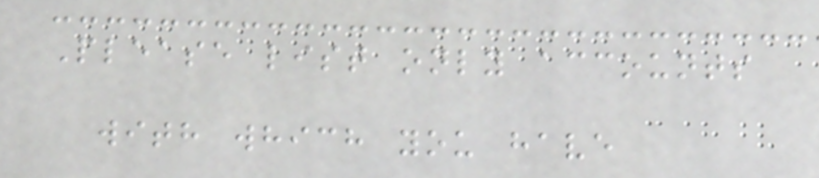Please list only accounts
with which you have
